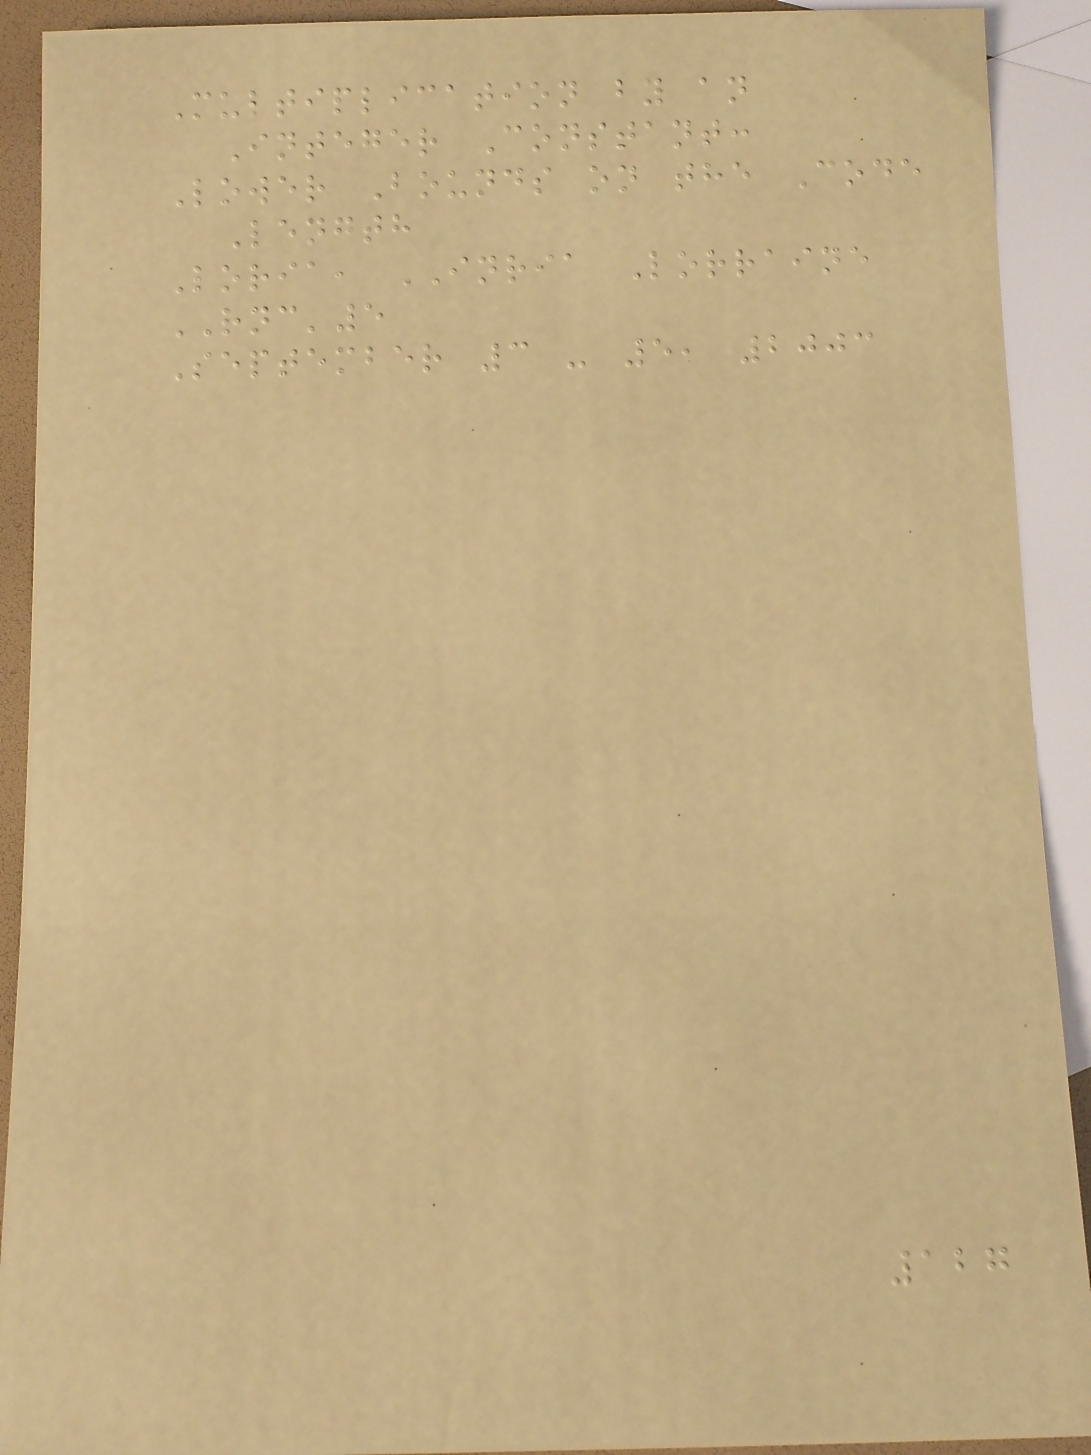Multiplication by an
Integer Constant:
Lower Bounds on the Code
Length
Loria, INRIA Lorraine
RNC'5
September 3 - 5, 2003
127
